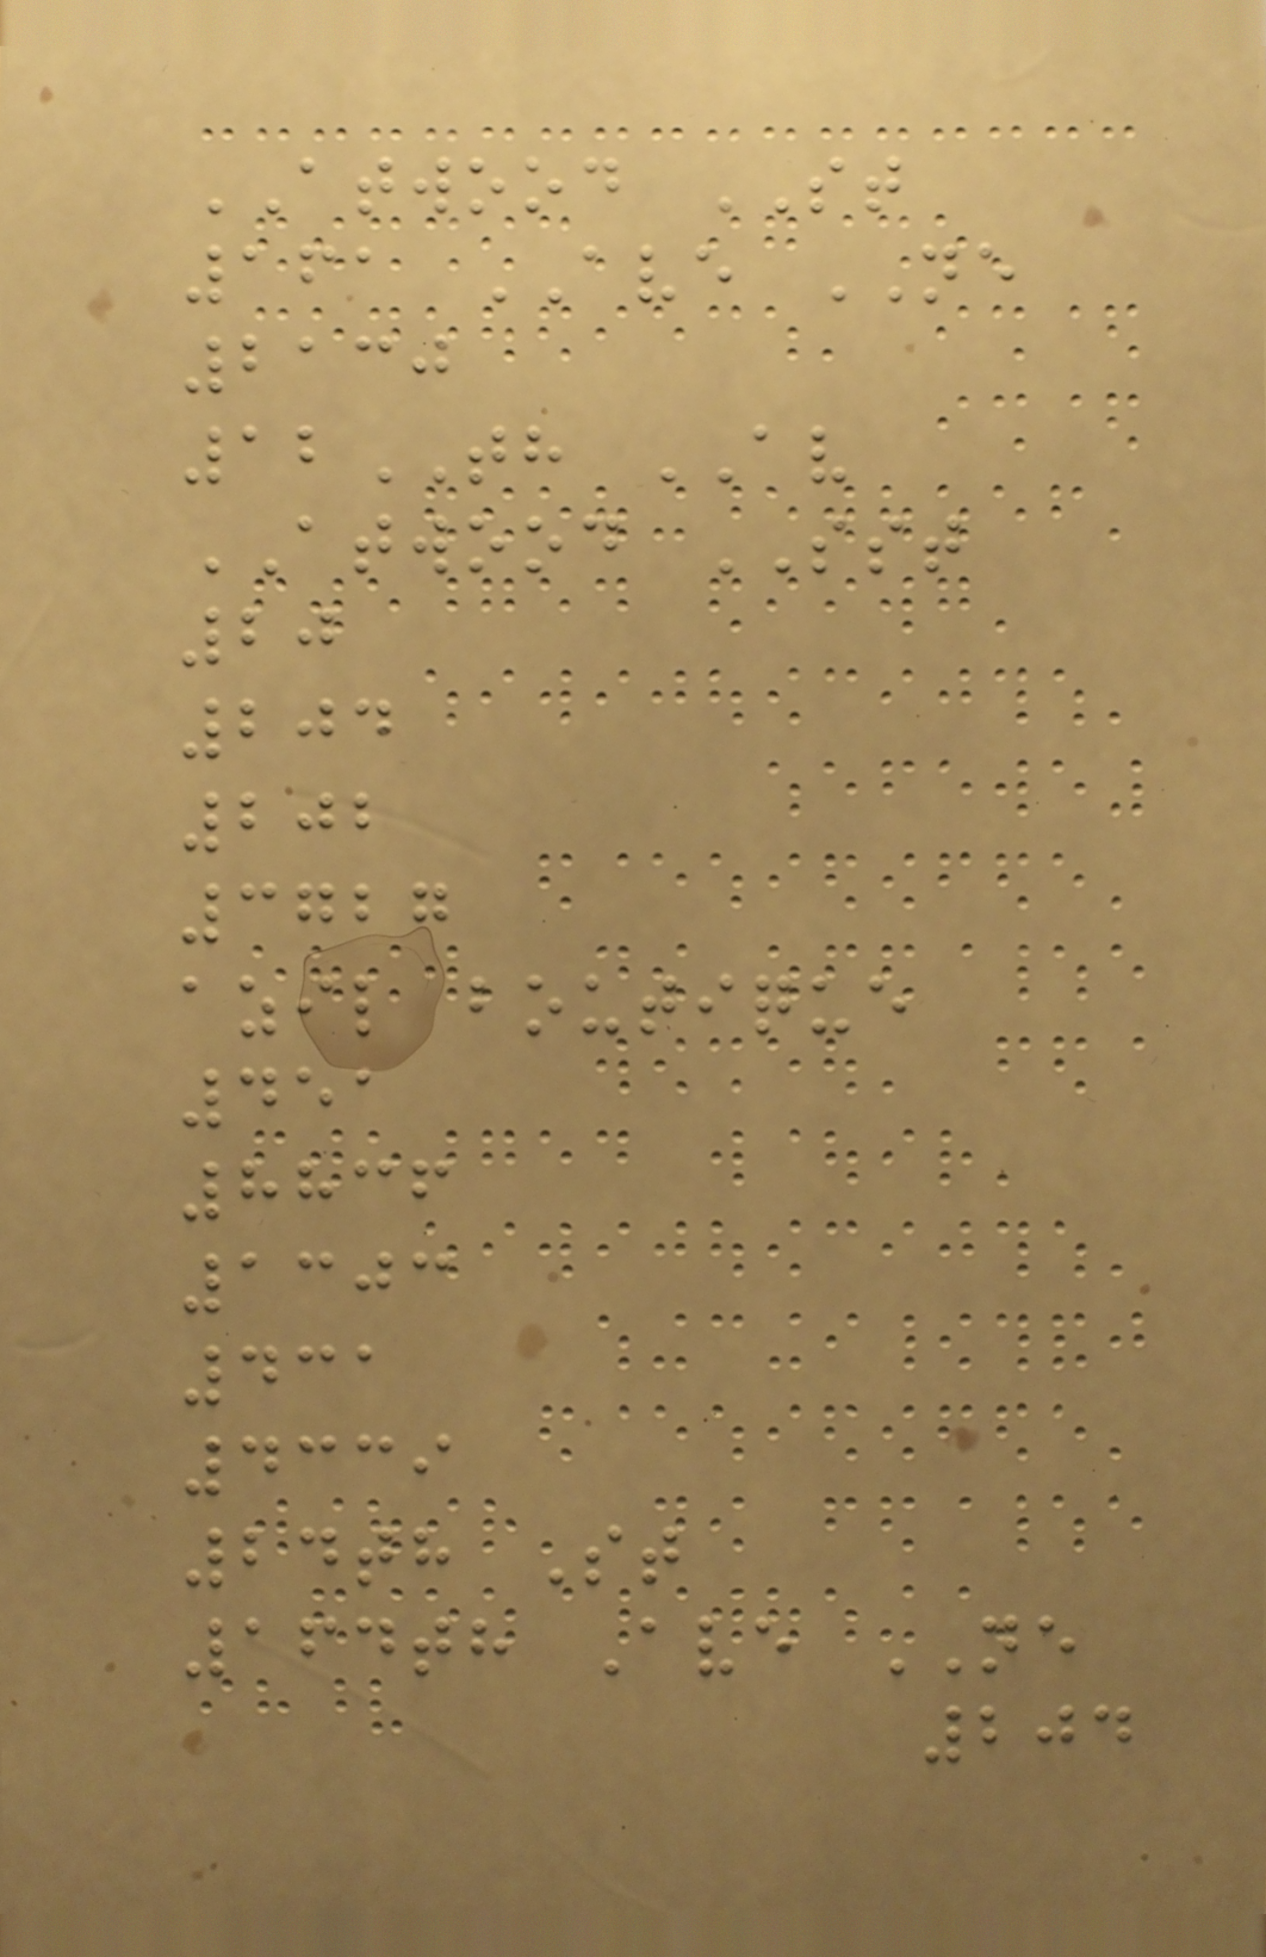ATWOOD ST
161 AVE NE
2130
12TH AV
ATWOOD SST
20
204
202
3727
azil boutique
451
8836
1303
431
4339
24th St
164th Ave NE
204
